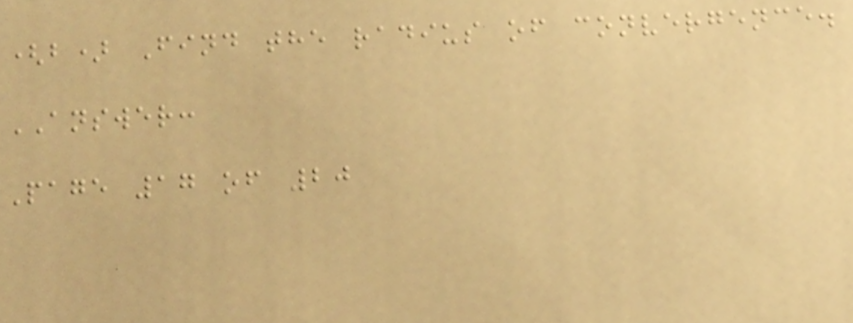(b) Find the radius of convergence.
ANSWER:
Page 17 of 20
